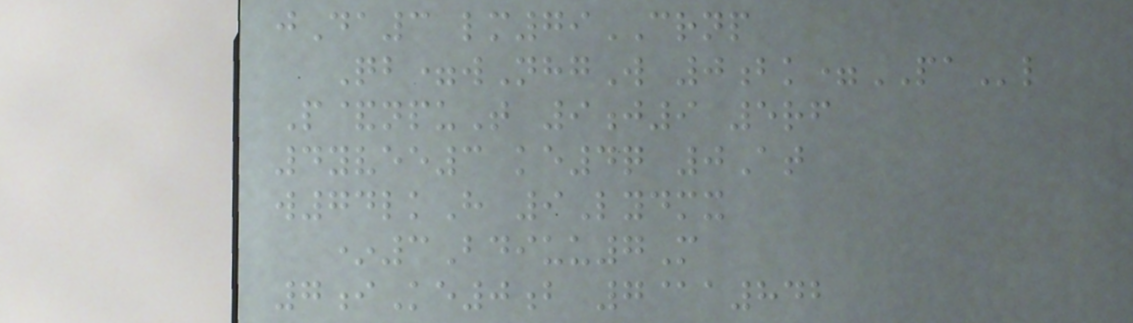jDa3 lm79CRNP
Qb=wNhgW 0bk=PAl
P&npuT 9j9 5rf
4yvee3 ke4q 0At
w74lkH 9Lydmx
*3Bdiuu7M
7iKe0b 7@a842
